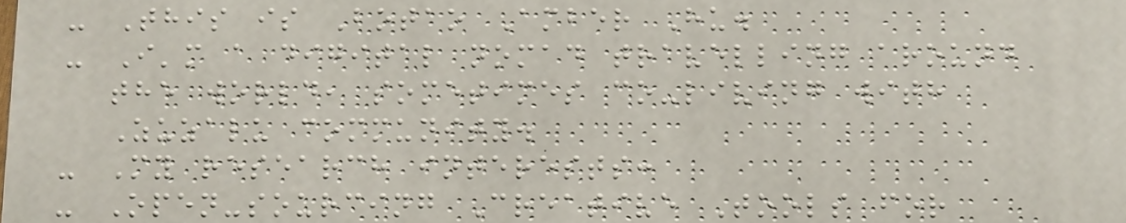- This is Botao Amber Hu.
- I'm a digital nomad travelling around
the world, sometimes co-living with
Zuzalu community.
- My research interests:
- Open-sourcing Creative Tools for
